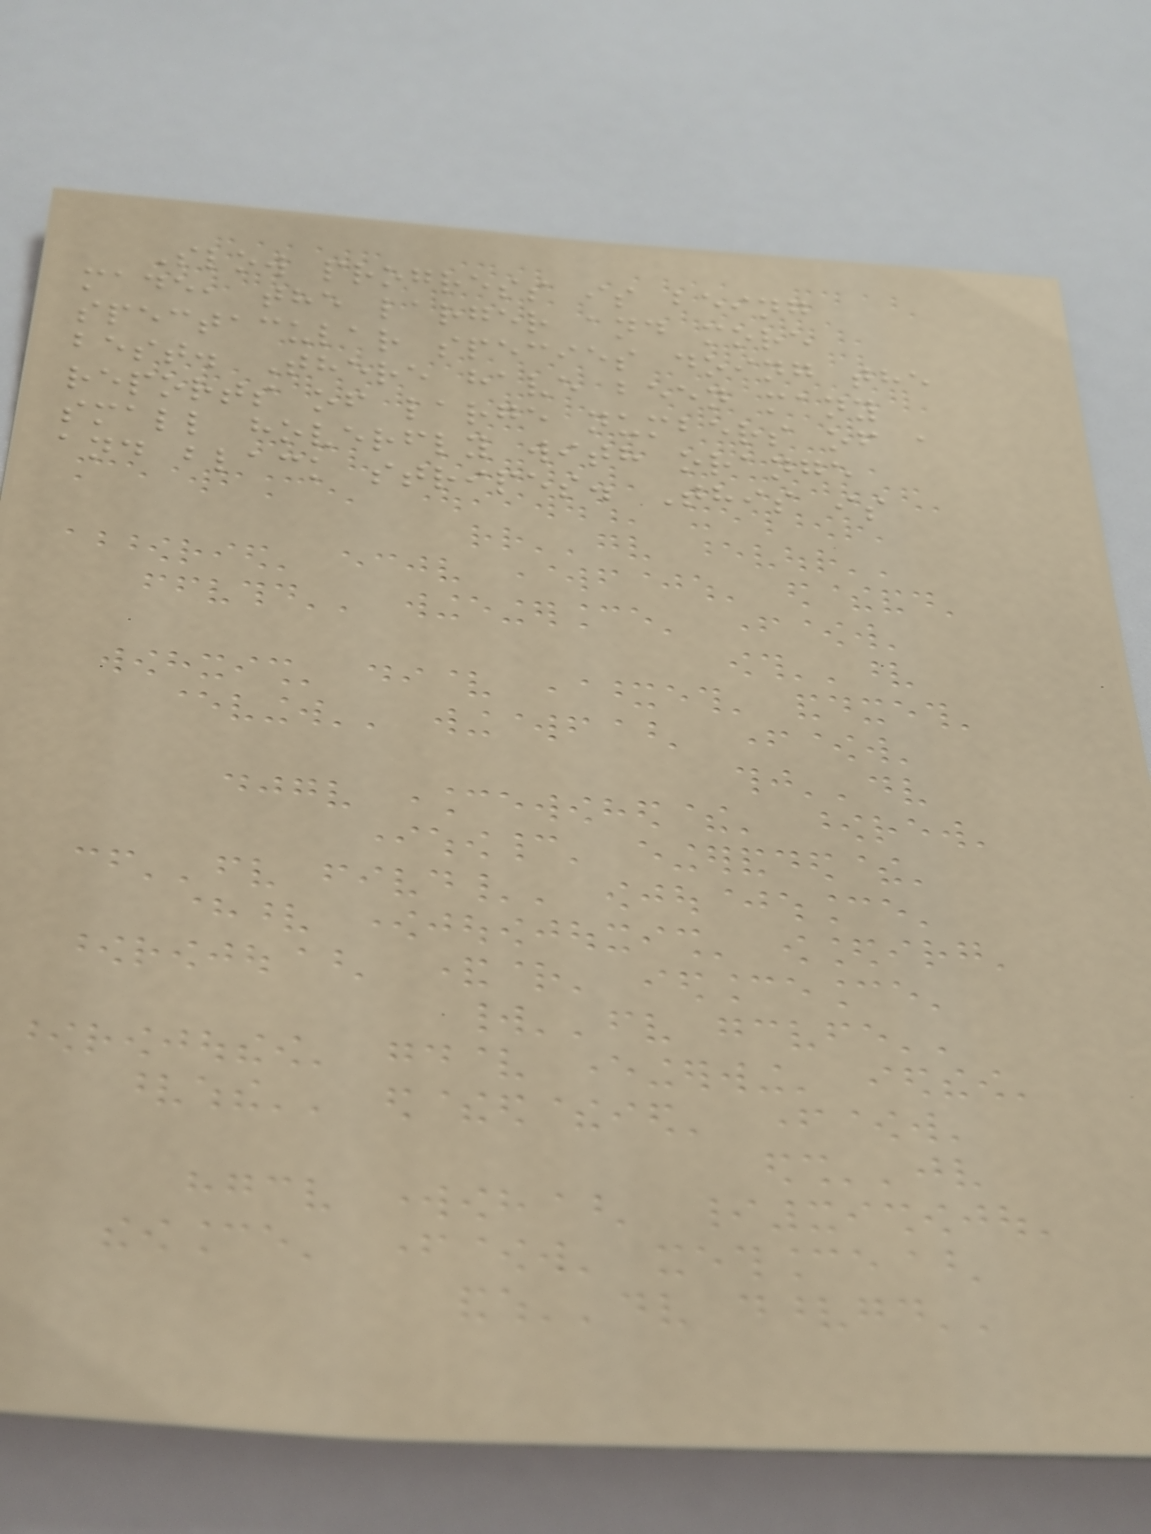Slow progress is being
made, the larger and more
spectacular species doing the
best. There have been many
reports of large numbers of a
small hoverfly with orange
and black stripes. This is
